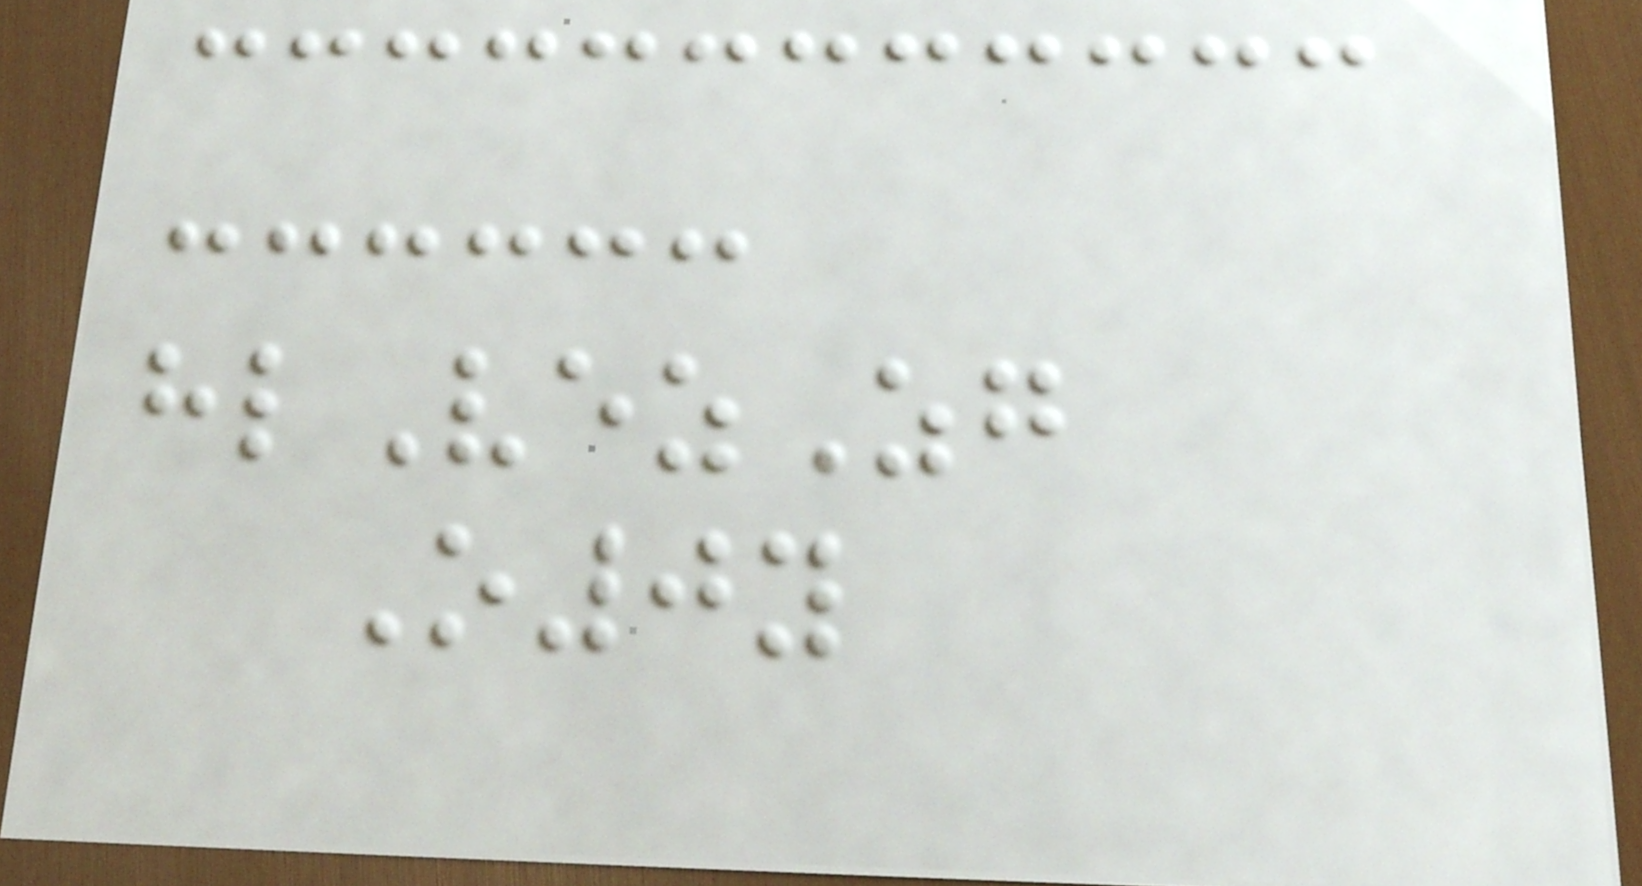hlVezZg
O0y
